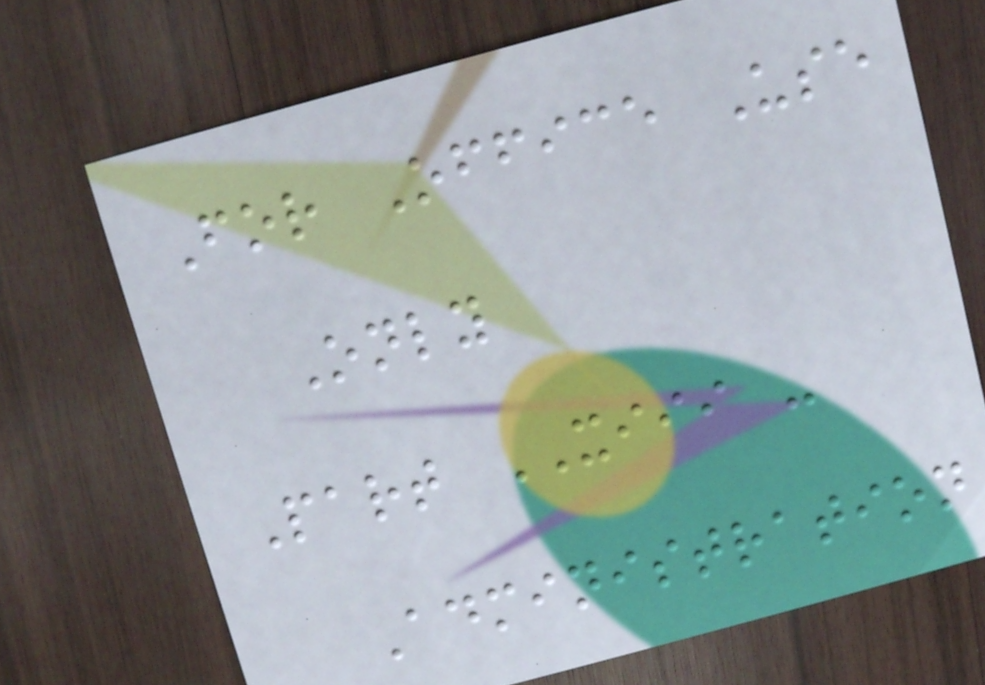For Office Use
Only
Part XIII -
Administration
